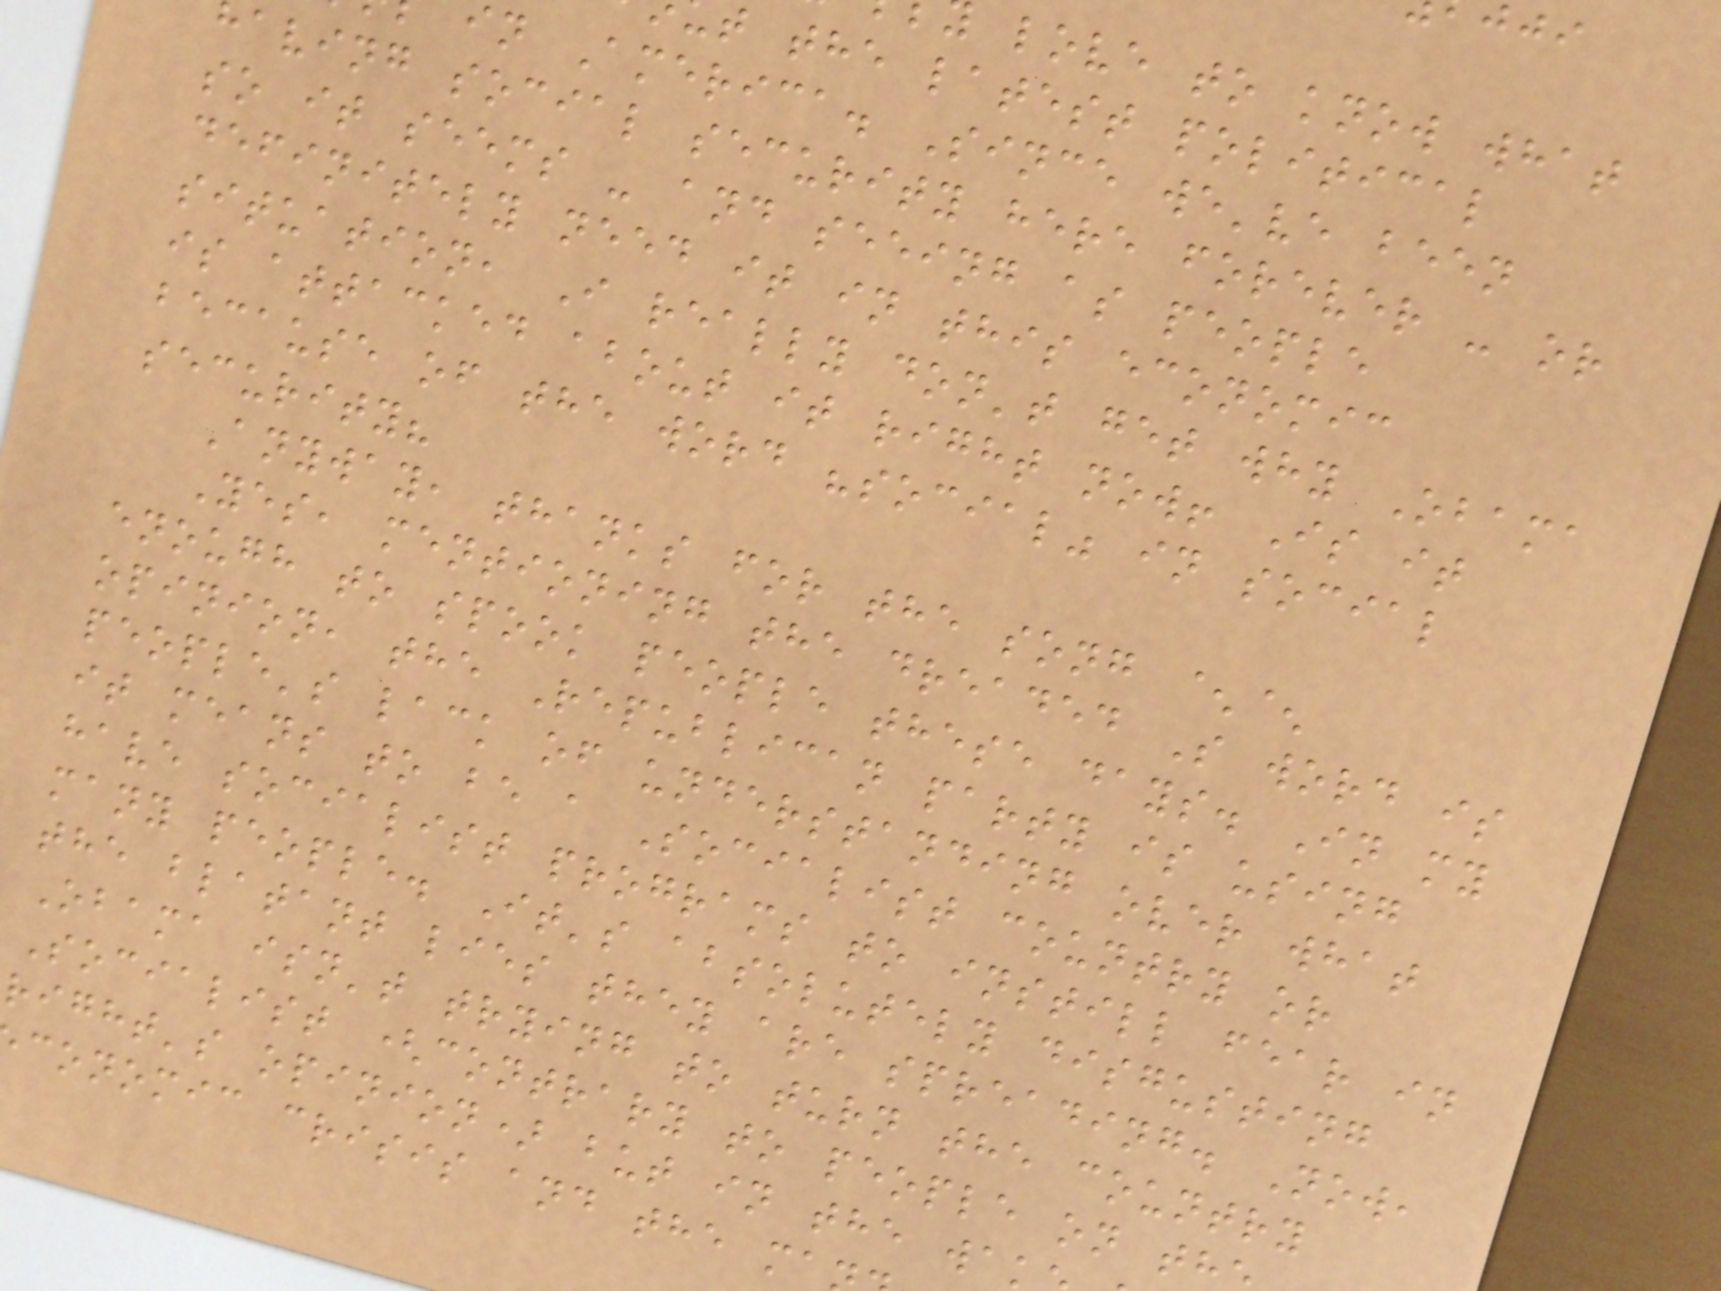love to know what
t the latest political
in America. Since we've been
having social security here forever - or
so it seems - and seeing as people
definitely need it in this economic
situation, I really don't get why Obama
is attacked about it right now! Is it
because of the word "social" in social
security?
Anyway, thanks for the song ^^
Yes, mentioning the dreaded S word is
enough to spook people these days. In my
opinion, the Republican party is using
people's lack of understanding over what
it means to be a Socialist country or
have socialist programs to instill fear in
many people. It's absolutely disgusting
the blatant lies they are spreading. Now,
Obama isn't trying to turn the country
Socialist (contrary to people on th
right's opinion) but in the wa
conomic crisis and the ma
